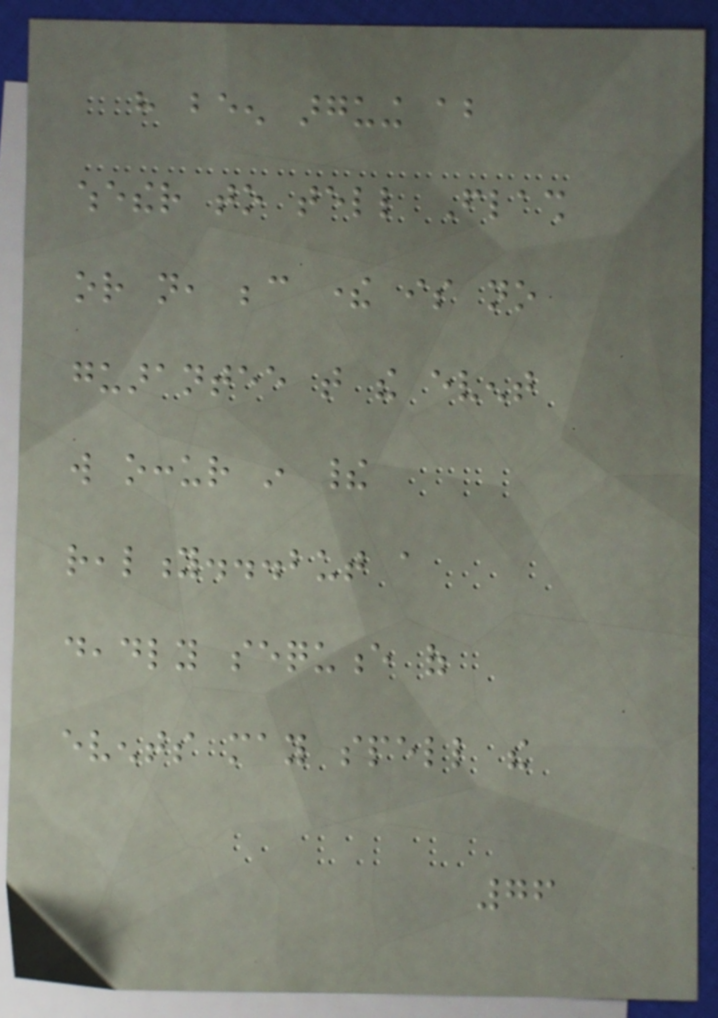have been arguing about
whether to tell Flash
or not, because there is no
guarantee that the event
will occur in their
reality...but a
deadly sequence of
events may spell the
76
